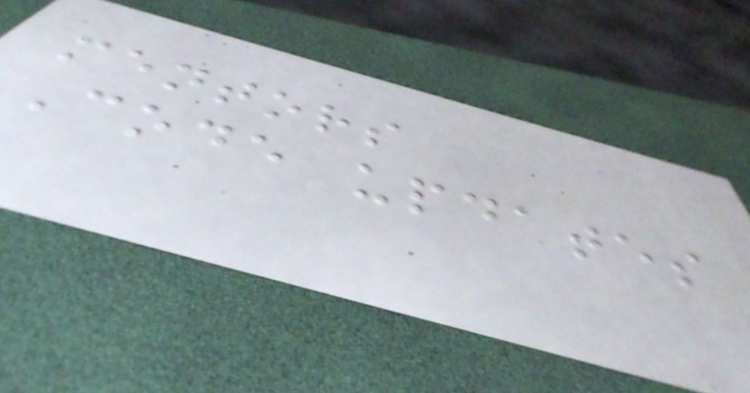mentors
Code updates
